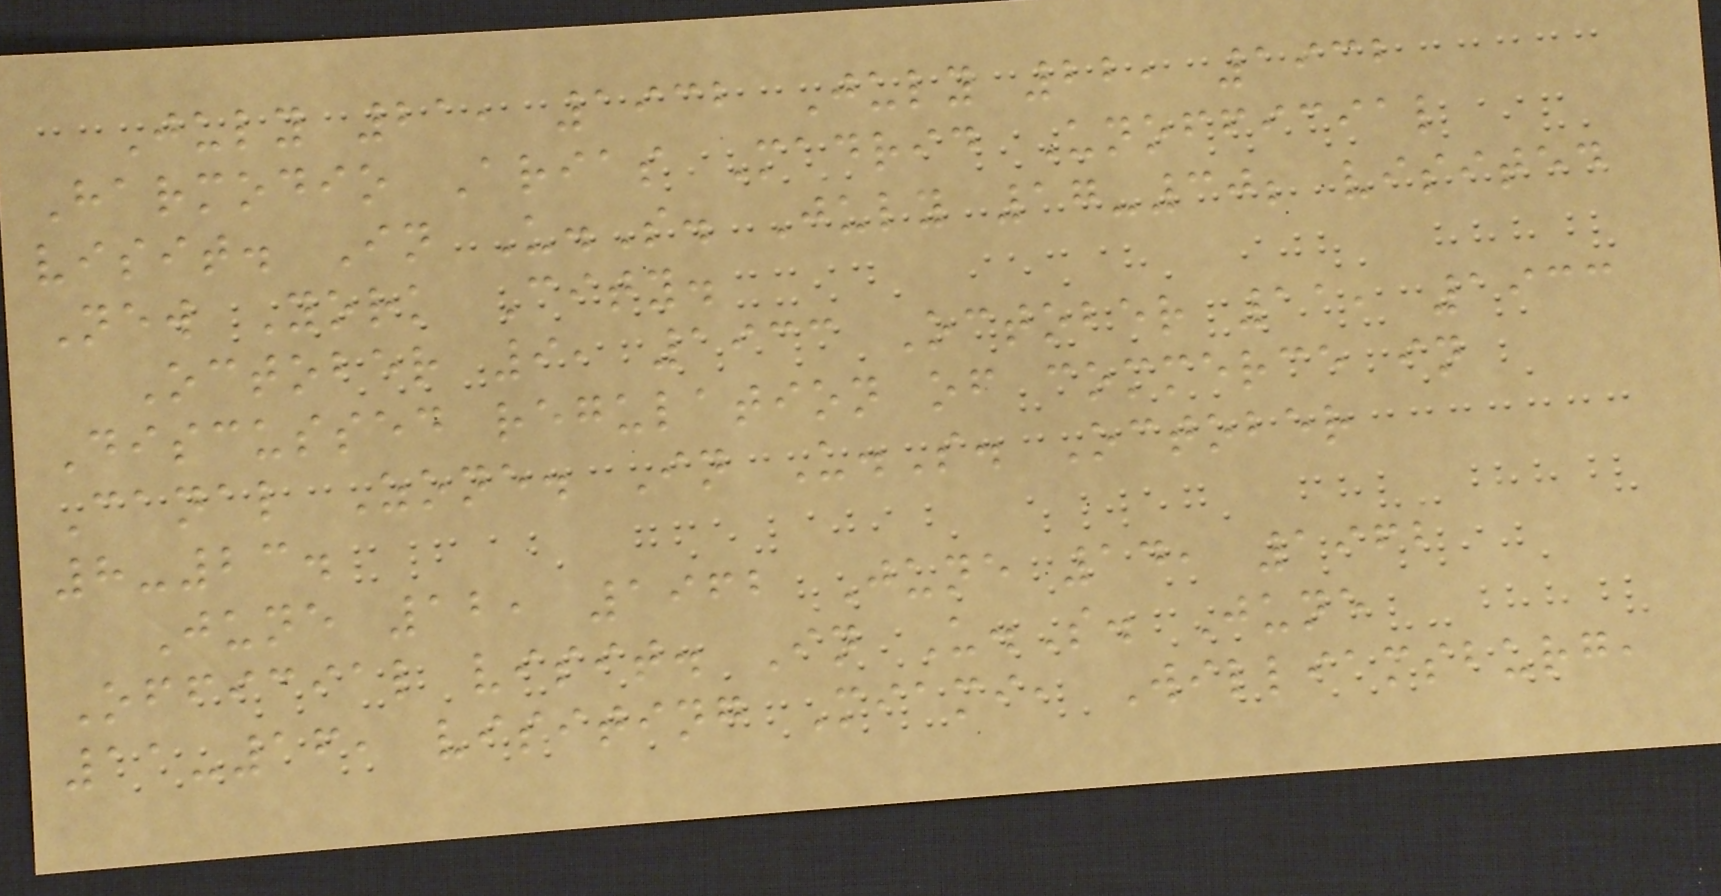July 21, 1932 July 22, 1932
Harmodio Arias Madrid Unofficial
visit. In U.S. July 17-30; visited
New York City.
October 9, 1933 October 11, 1933
Discussed regulation of commerce in
Canal Zone. In U.S. October
8-23.
June 12, 1962 June 14, 1962
Official visit. In U.S. June
11-16, visiting Miami, Williamsburg,
